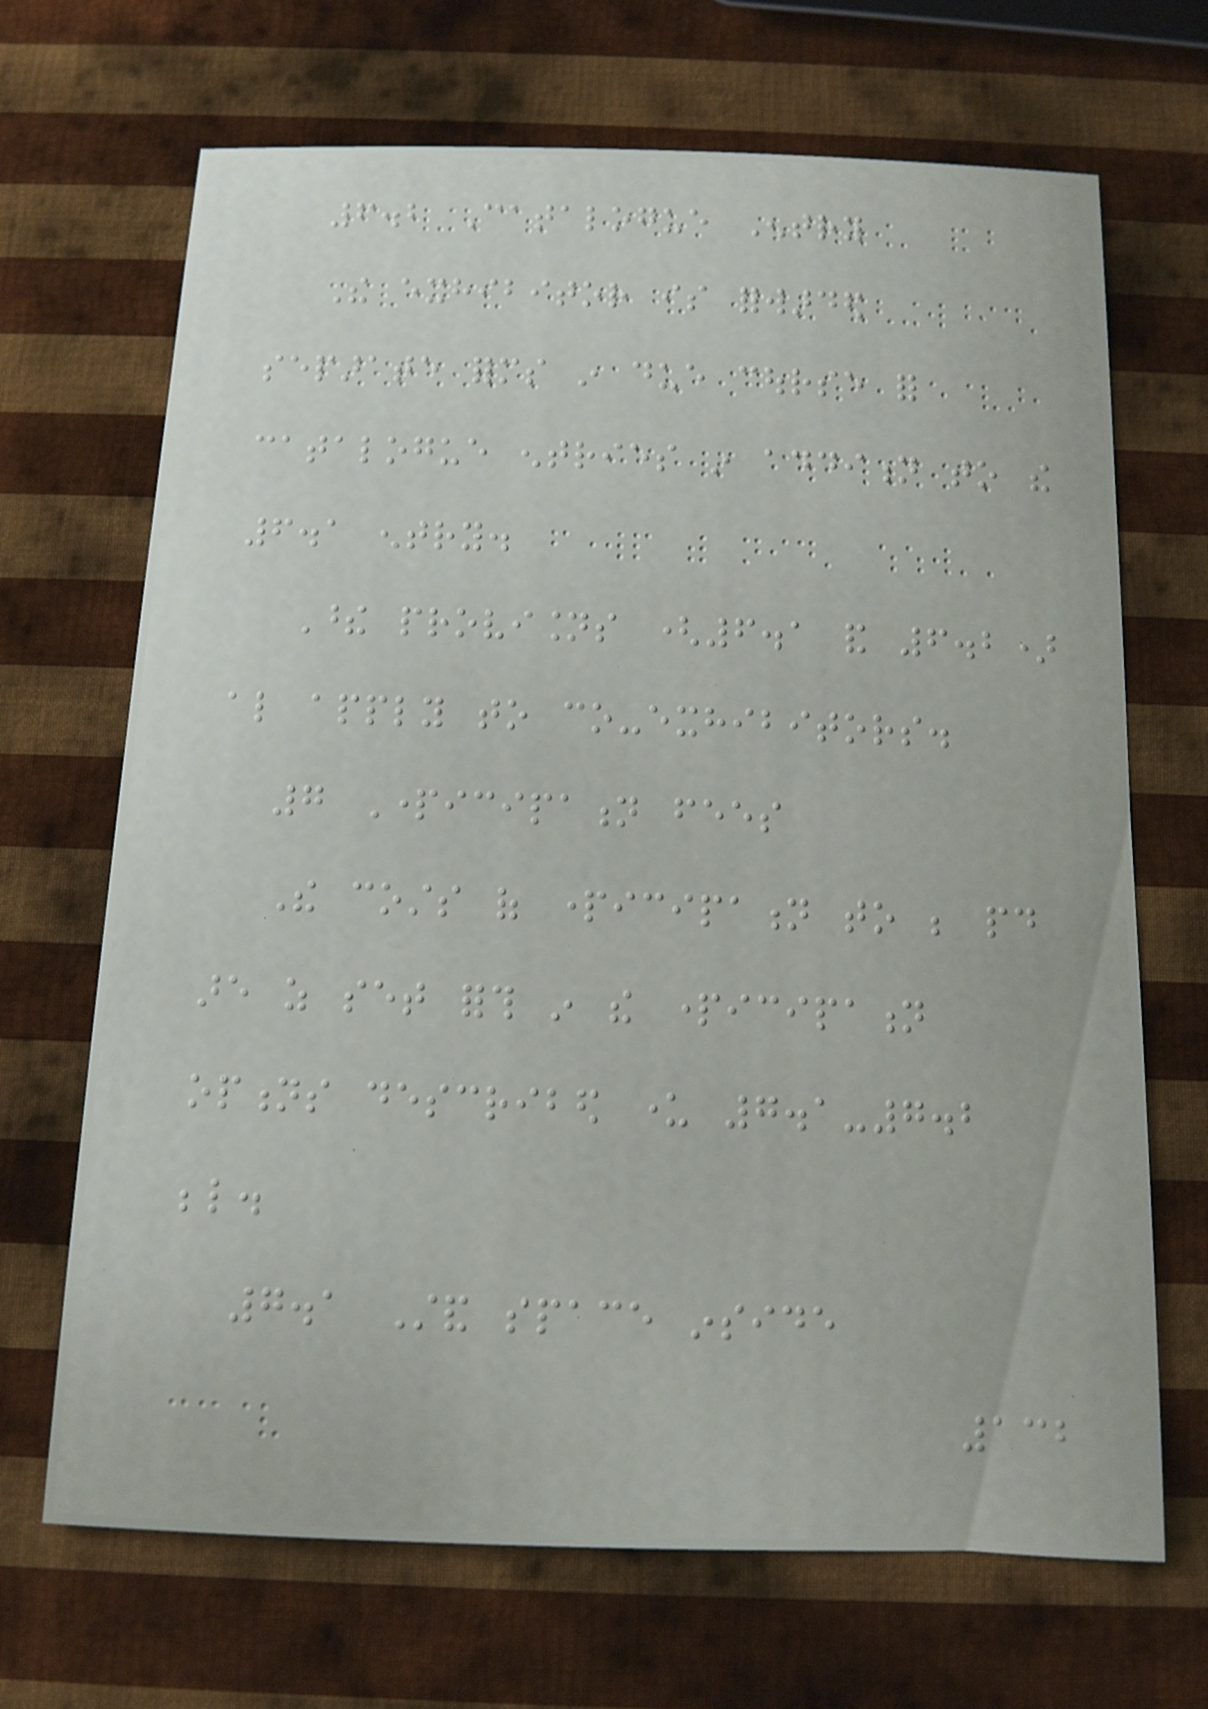6.2 Catalogue Entry
The exhibitor is forwarded
separate forms in due course for
catalogue entries in addition to the
6.1 entry.
These provisions (6.1 and 6.2)
also apply to co-exhibitors.
7 Participation fees
The costs of participation to be paid
are as set forth in the participation
options described under 7.1-7.2
below.
7.1 Stand space inside
132
